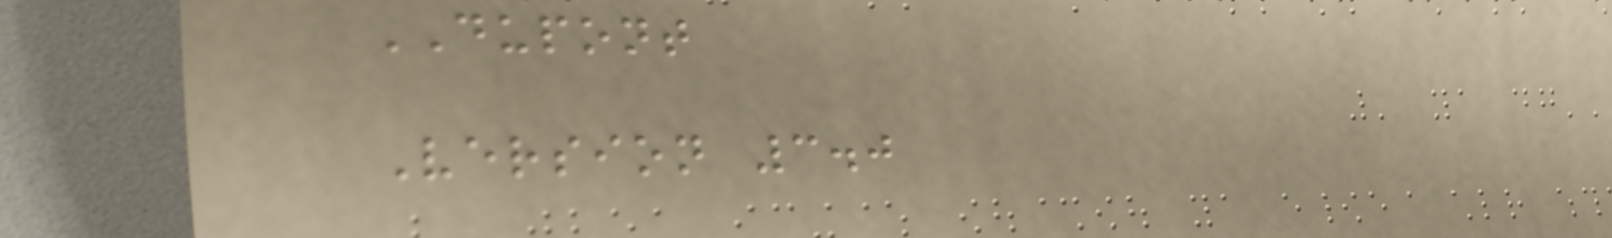DUPONT
Version 3.0
